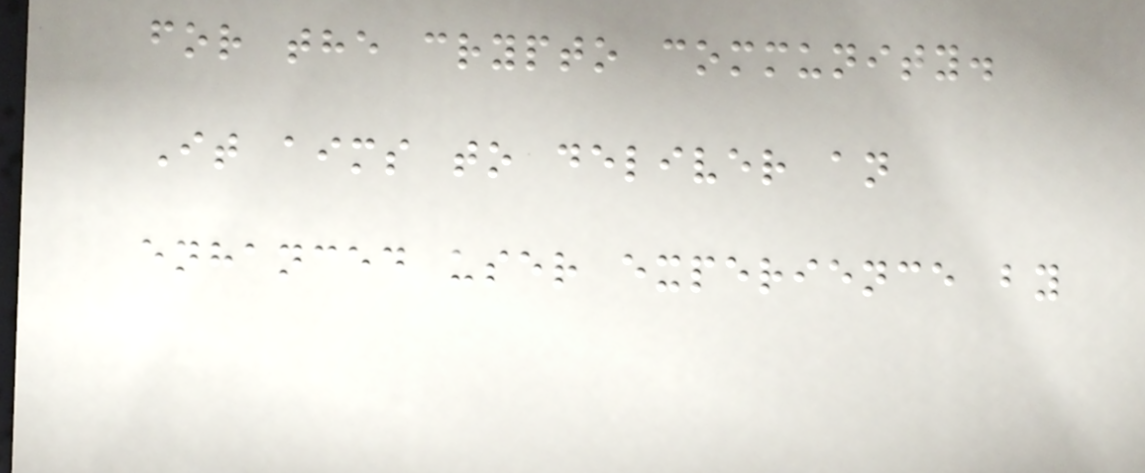for the crypto community.
It aims to deliver an
enhanced user experience by
